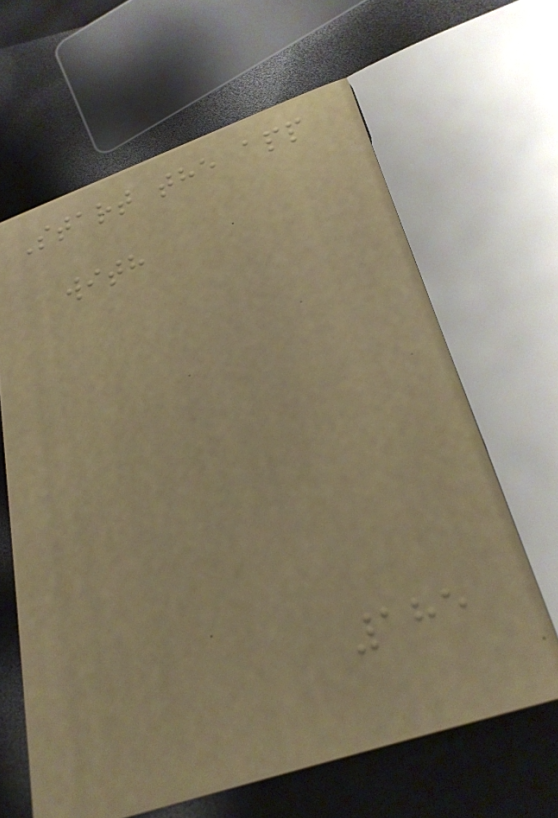Start the app
with
185
